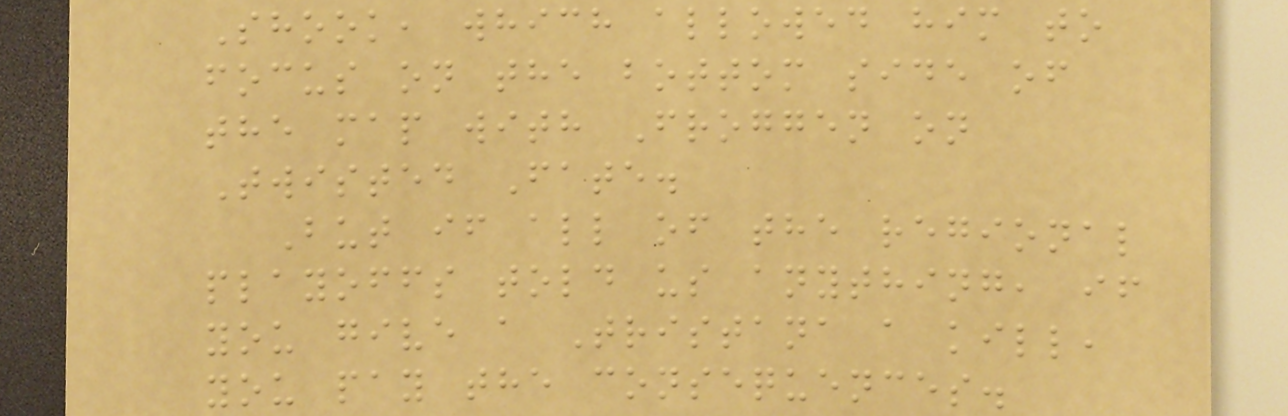Shook, which allowed him to
focus on the bottom side of
the map with Froggen on
Twisted Fate.
But if all of the regional
playoffs told us anything, if
you give a Tristana a kill,
you pay the consequences.
